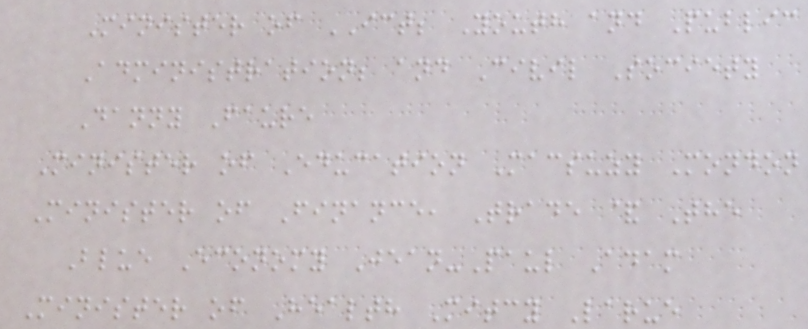Minister of ICT; Youth and Public
Administration; and Civil Society
Danny Faure
Minister of Education Macsuzy Mondon
Minister of Finance, Trade & The
Blue Economy Jean-Paul Adam
Minister of Health Mitcy Larue
